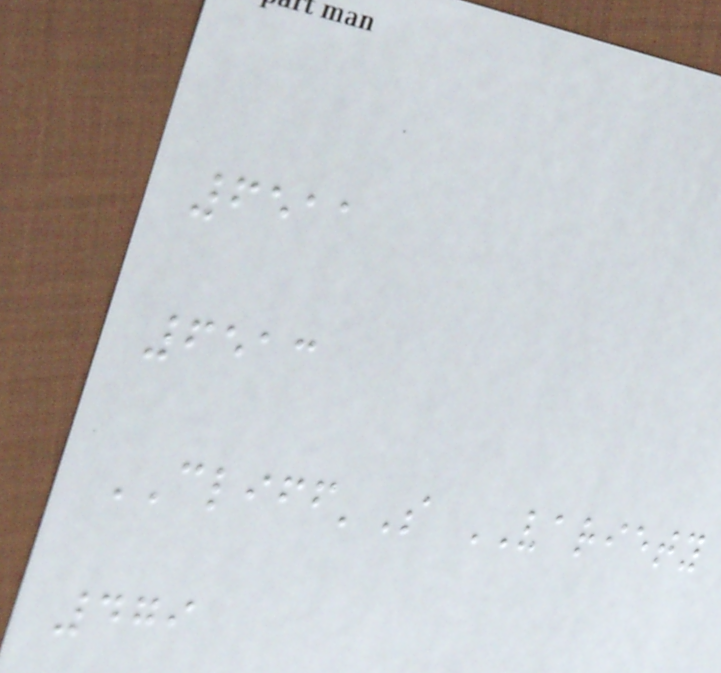6511
6513
CLIFF'S VARIETY
479
